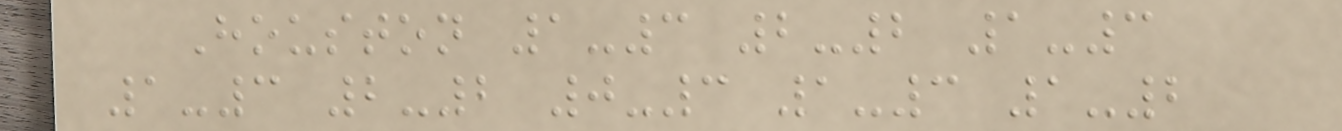Houston 1-3 2-2 1-3
1-3 2-2 0-3 1-3 1-2
